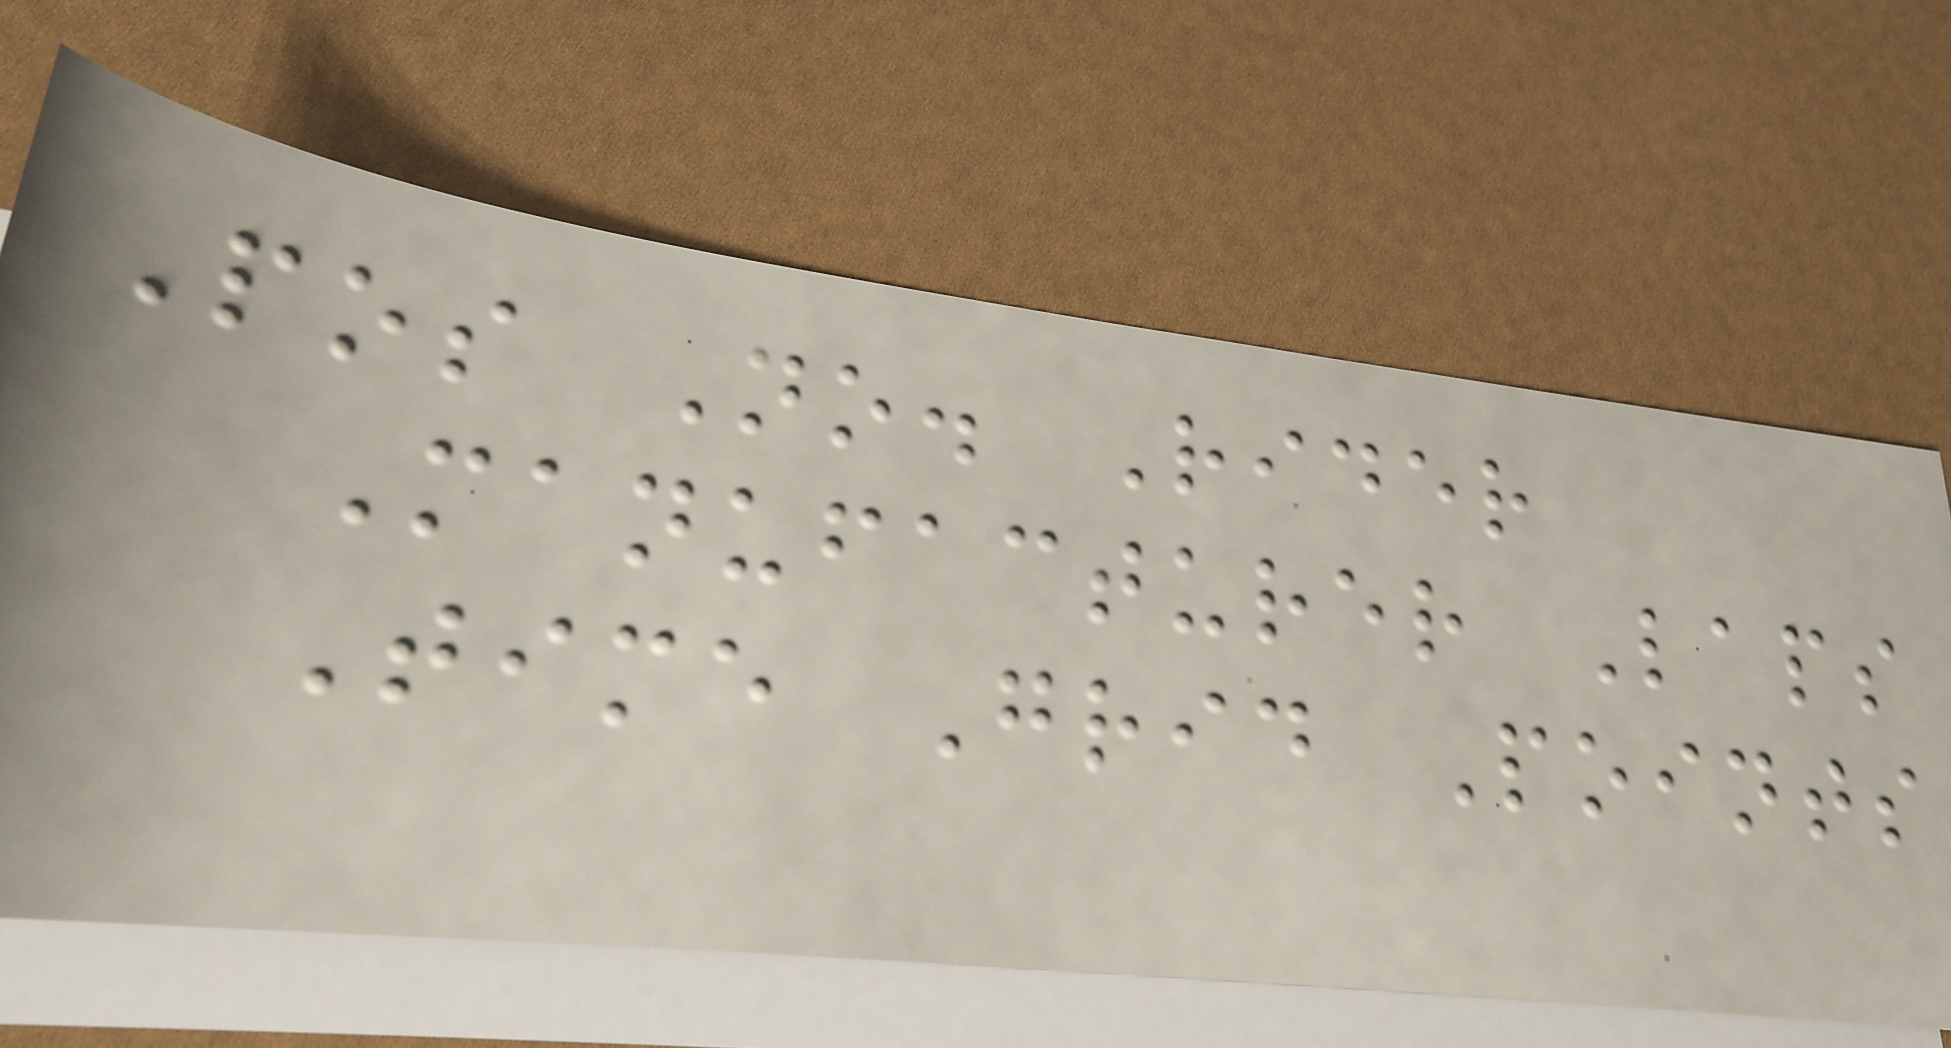Pos No. Rider
Manufacturer Laps
Time Grid Points
